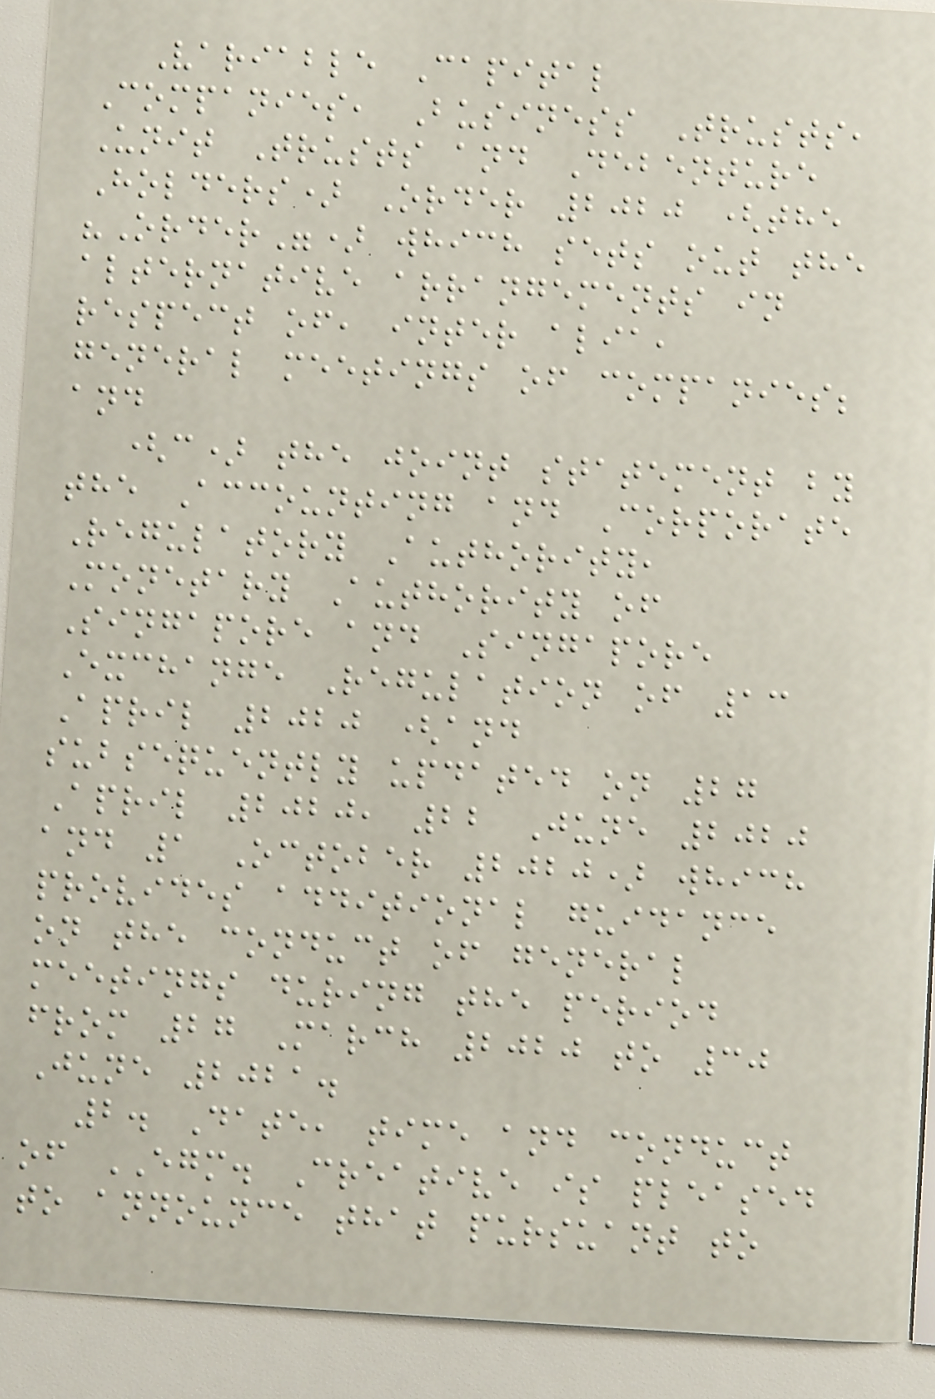Variable Capital
Companies, Business Trusts,
Unit Trusts and Debenture
Holders) Order 2020 (the
"Order") which sets out the
alternative arrangements in
respect of, inter alia,
general meetings of companies;
and
(c) the joint statement by
the Accounting and Corporate
Regulatory Authority,
Monetary Authority of
Singapore and Singapore
Exchange Regulation of 13
April 2020 (and
subsequently updated on 27
April 2020, 22 June 2020
and 1 October 2020) which
provides additional guidance
on the conduct of general
meetings during the period
from 27 March 2020 to 30
June 2021.
2. Date, time and conduct
of EGM. Creative is pleased
to announce that pursuant to
